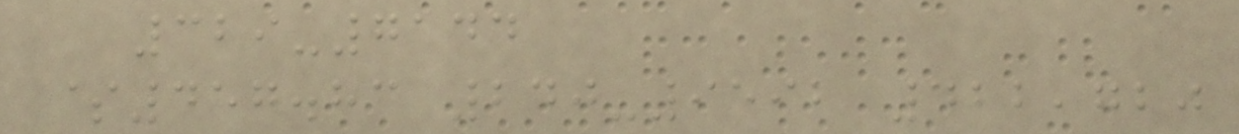329-7144
$457.83 240-9592 422,720
